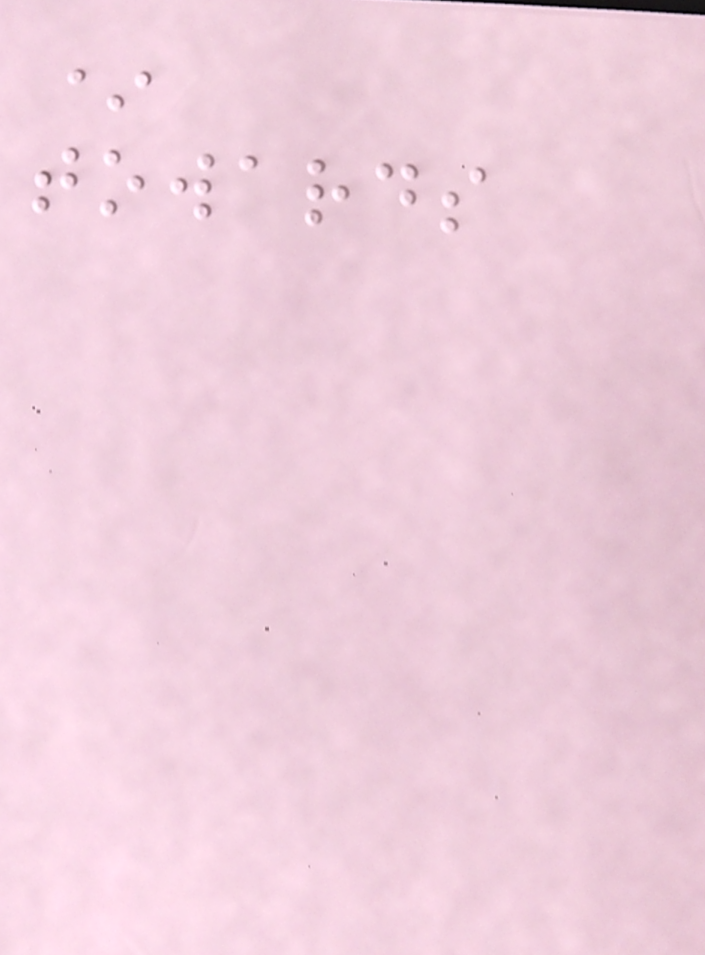*
towards
